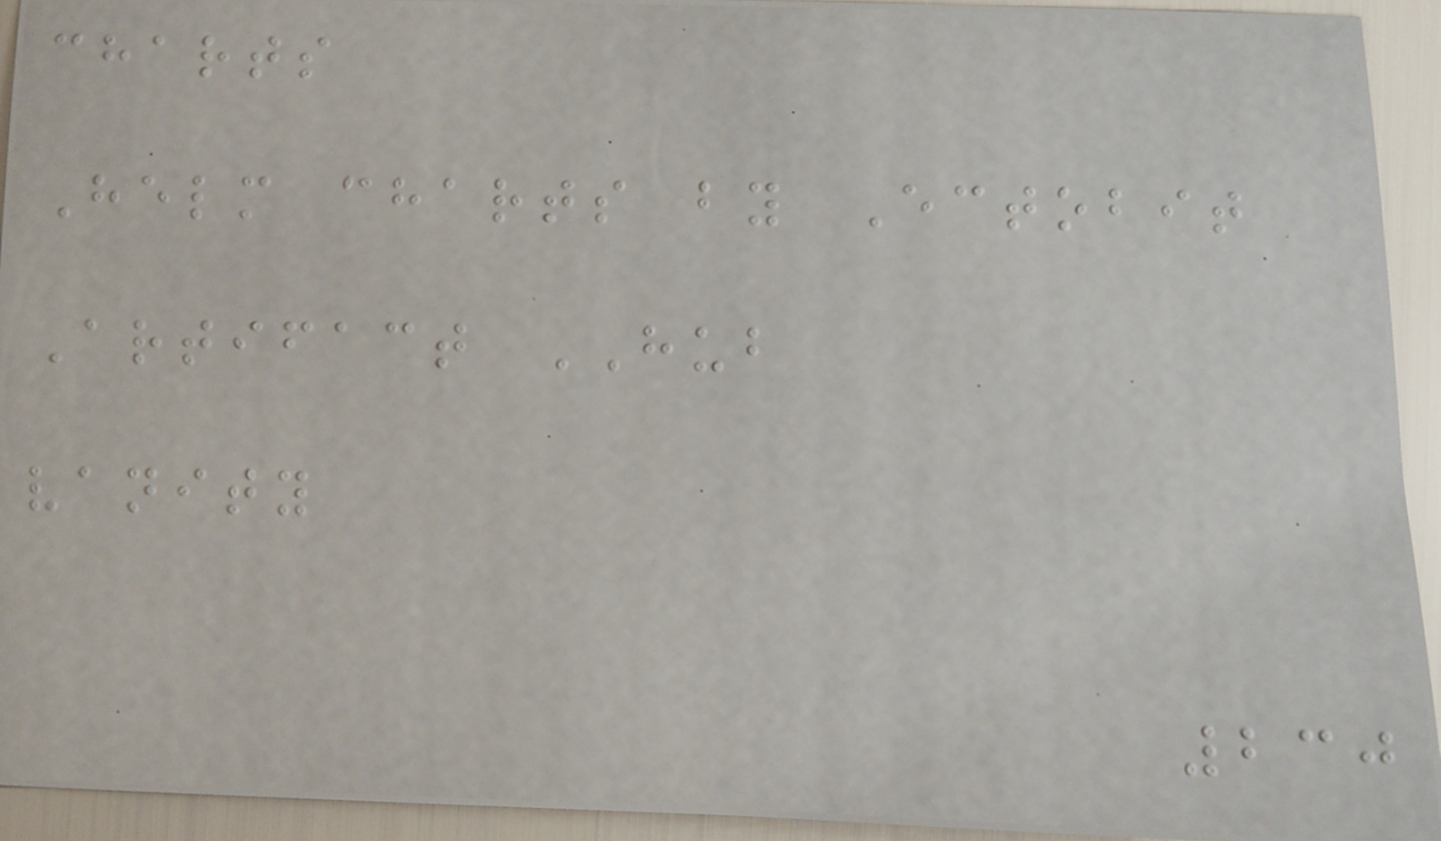charts
Helm charts by Ectobit
Artifact HUB
vanity
230
